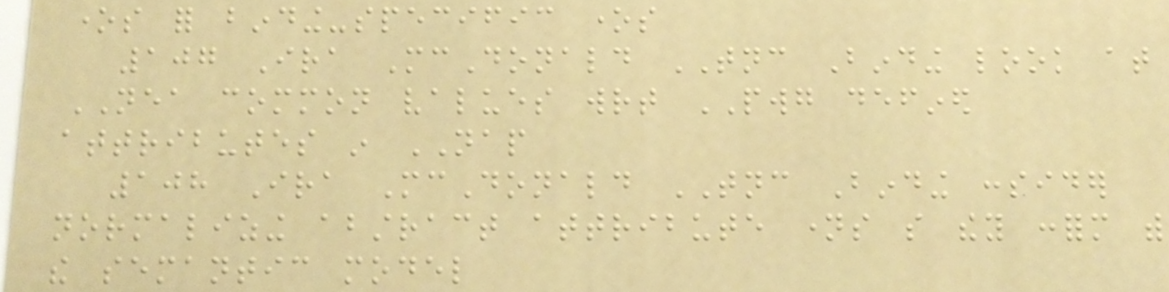ones for binding-specific ones
107 Ira McDonald TNC Binding look at
NEA common values wrt PWG defined
attributes in NAP
108 Ira McDonald TNC Binding consider
normalizing abstract attribute names so they conform with
the semantic model
